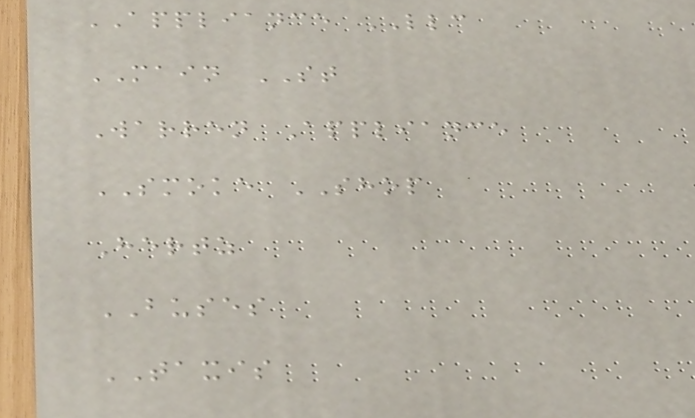APPLIANCE LLC
MAIN ST
Warren Appliance
SMOKE SHOP
Hertz
BUSES
TAXIS
